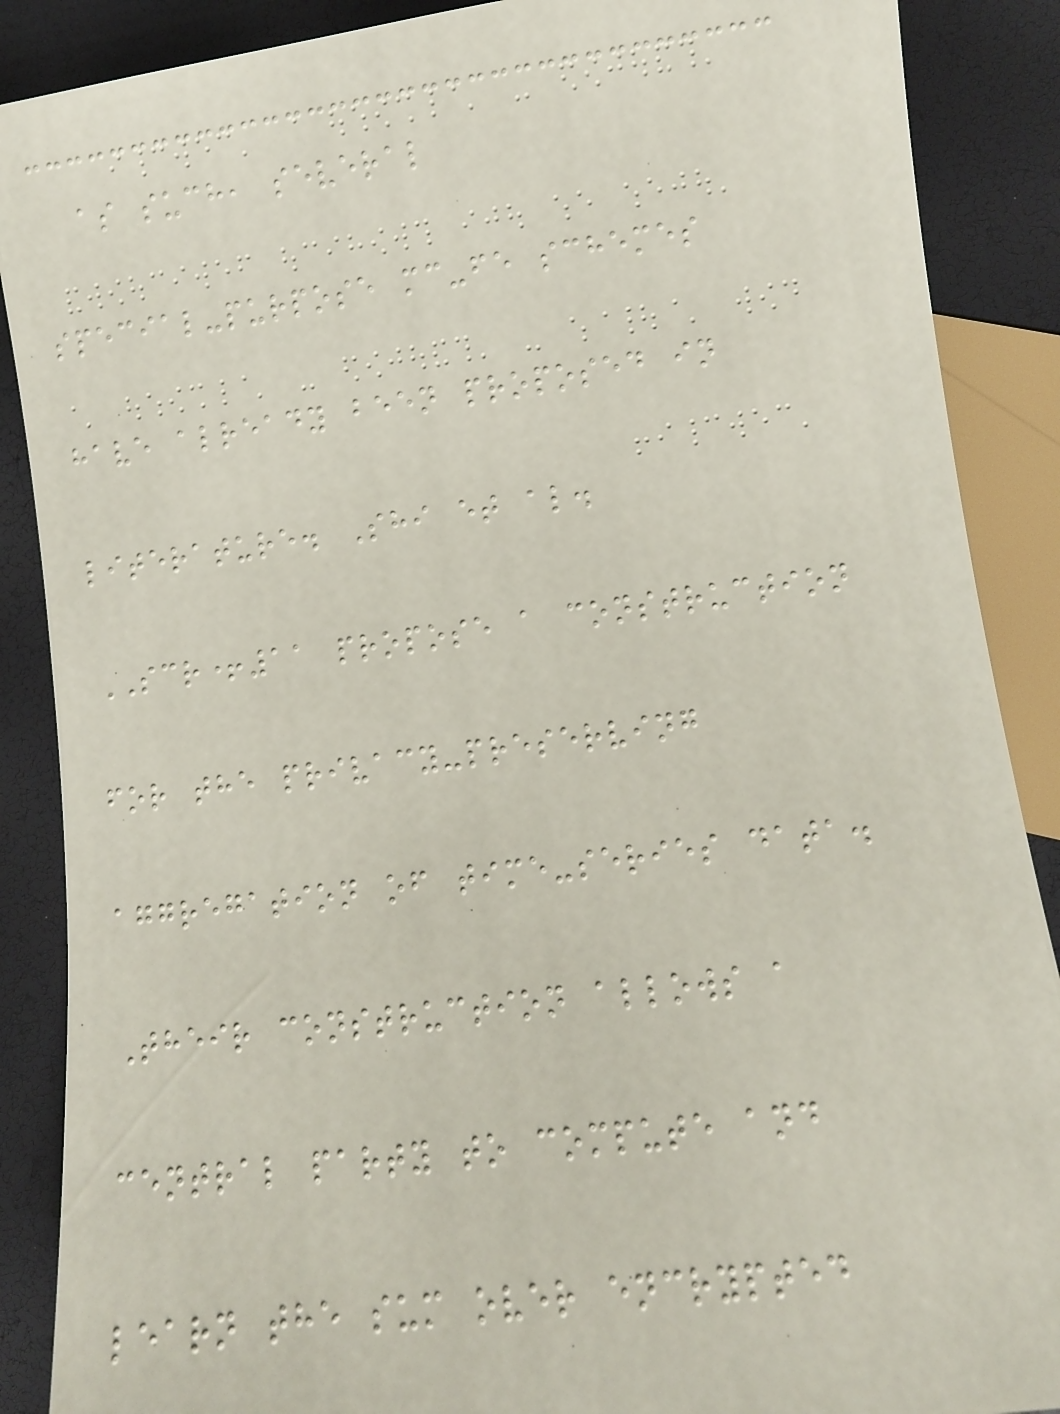as such, several
special-purpose mc-fe schemes
have already been proposed in
literature. Shi et al.
SCR+11 propose a construction
for the privacy-preserving
aggregation of time-series data.
Their construction allows a
central party to compute and
learn the sum over encrypted
